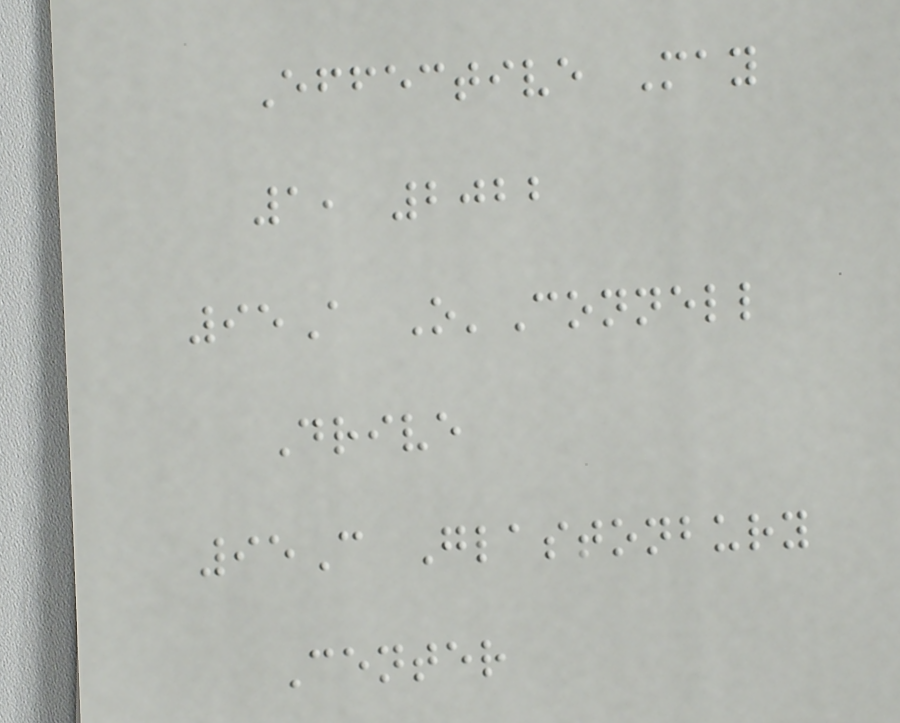Effective May
1, 2022
95A O'Connell
Drive
95C Glastonbury
Center
